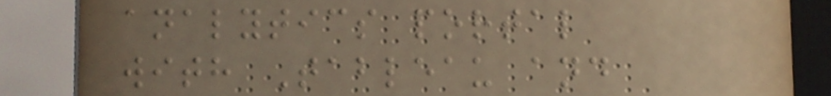analytics portal
with Tableau and
